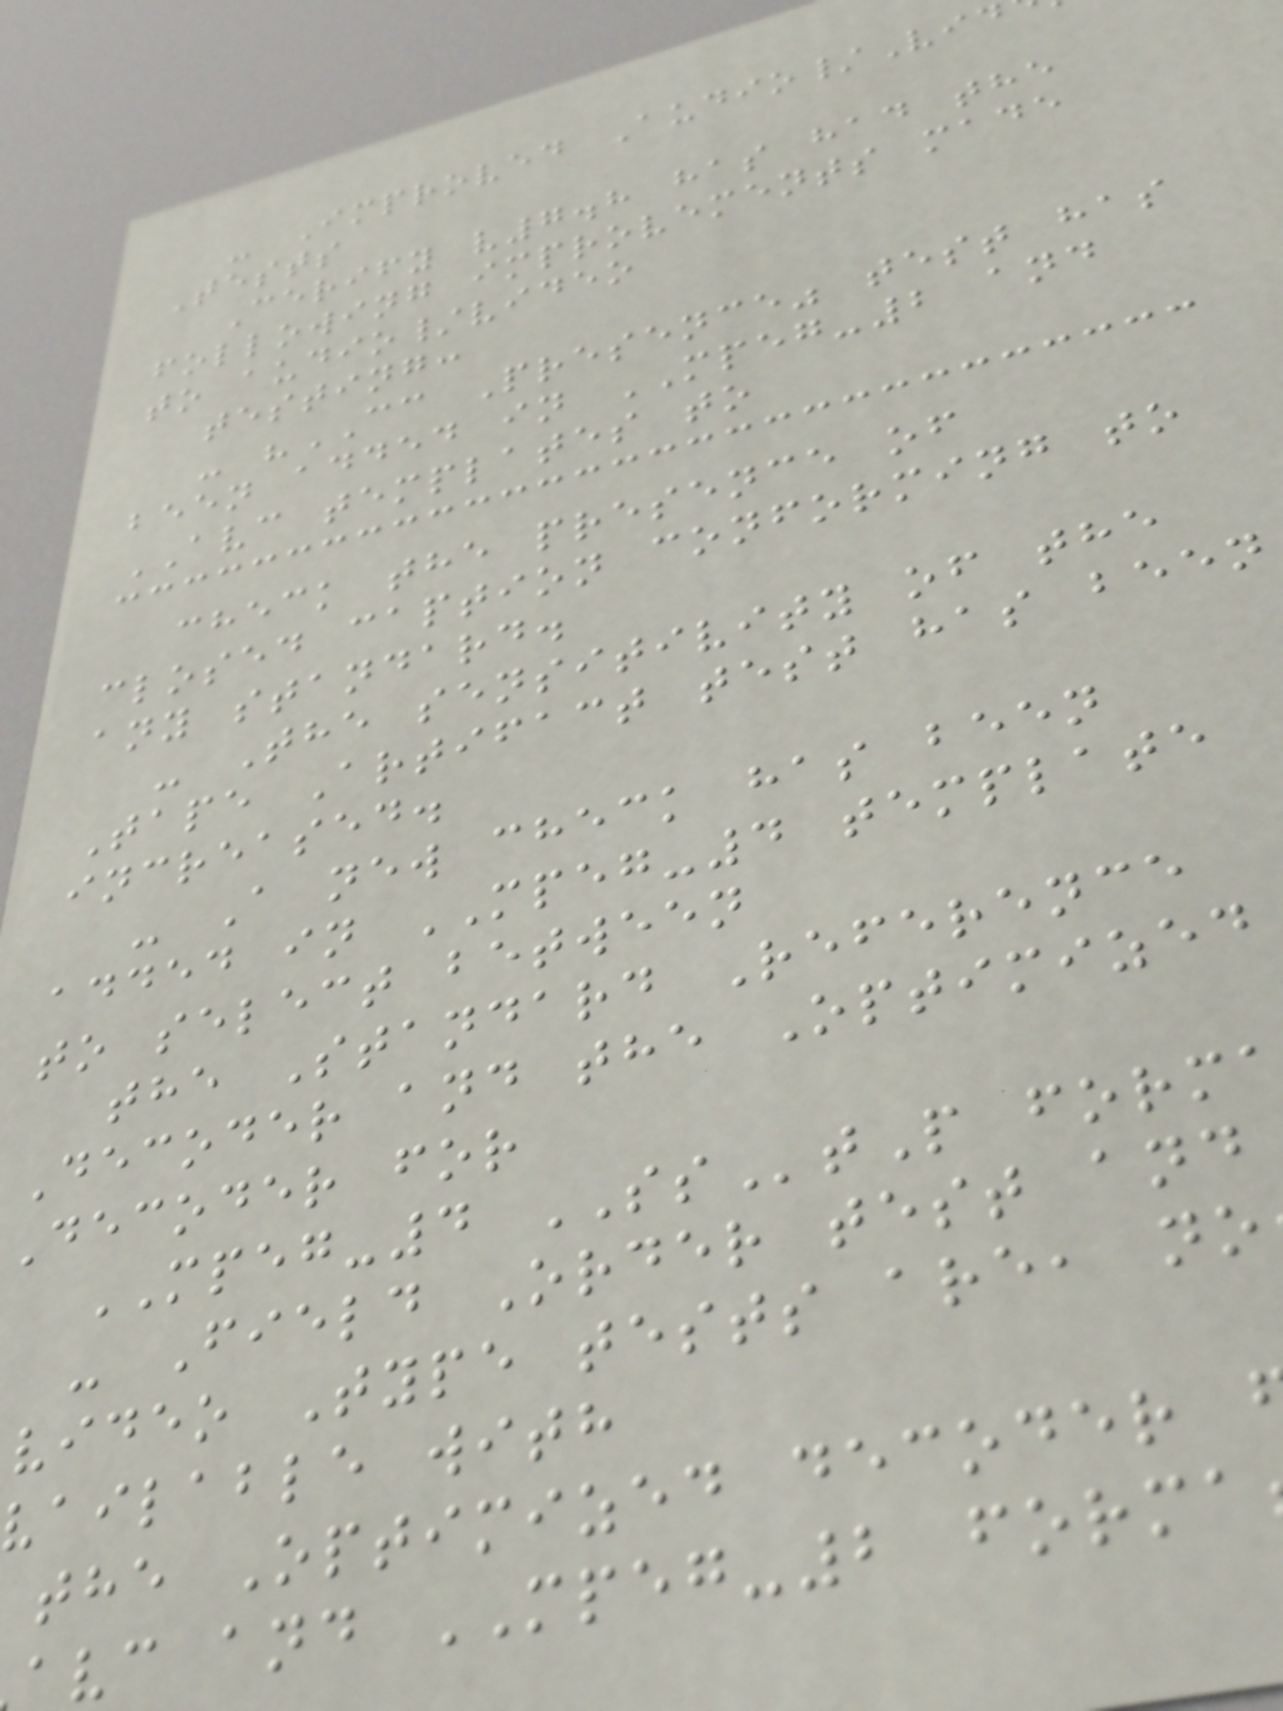- Improved Audio/Vid
Tests
Cerify v7.8 has had the
following improvements made
to audio/video
testing:
- "CC Presence" test has
been added in MPEG-2 and
AVC templates to
check the presence of
closed caption conforming to
any standard.
- The sensitivity of the
Tape Artifact test has been
increased.
- A new check has been
added in MPEG-4 template
to select between
the Standard Reference
Decoder and the Optimized
Decoder for
MPEG-4 SStP form
- Field Order test and
video Type tests are, no
vailable with
the Optimized decoder
avc and MPEG-2 forma
